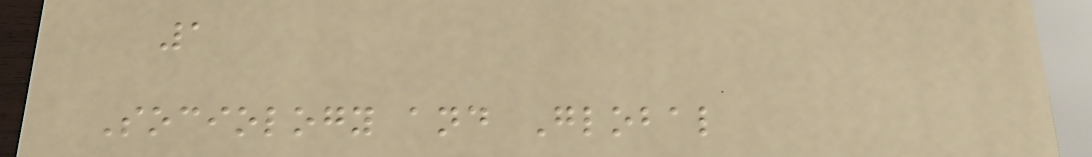1
Sociology and Global
